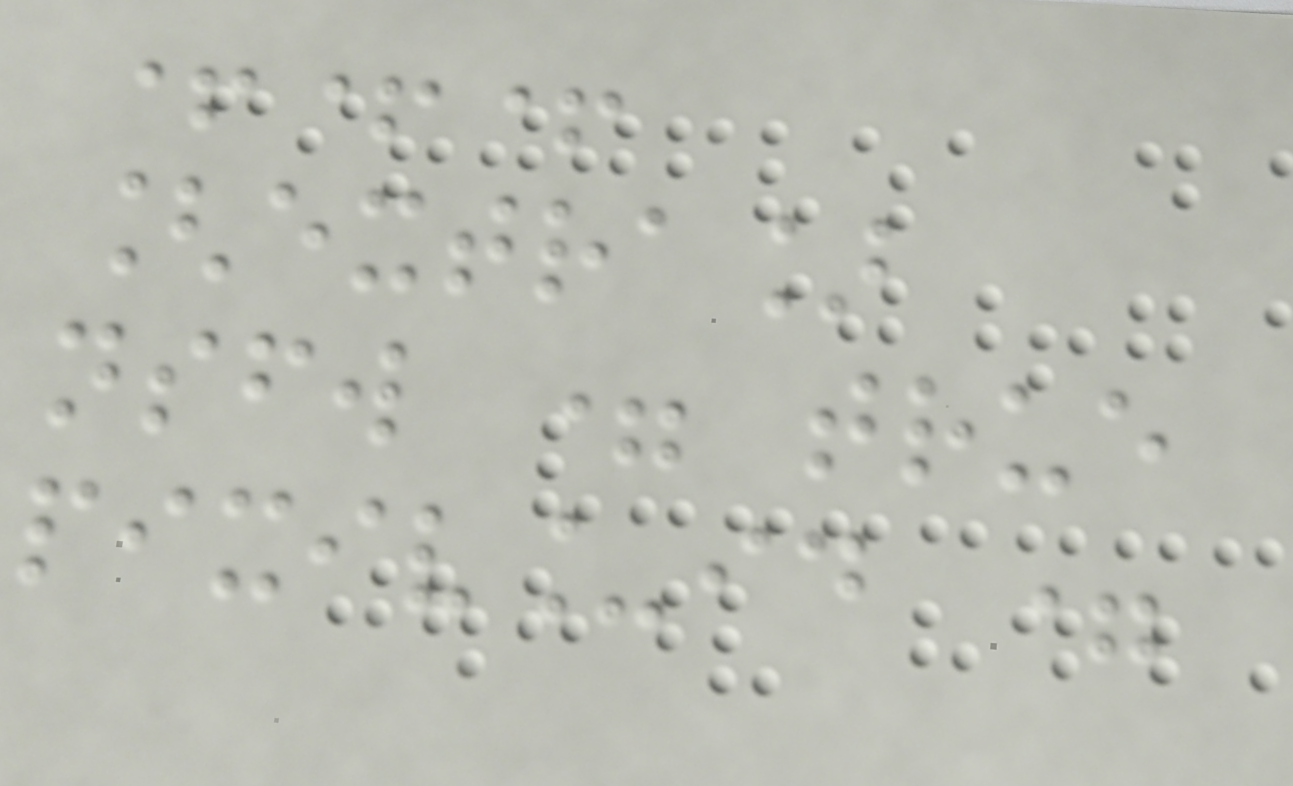+++
[extra]
nsfw = true
pixiv_id =
